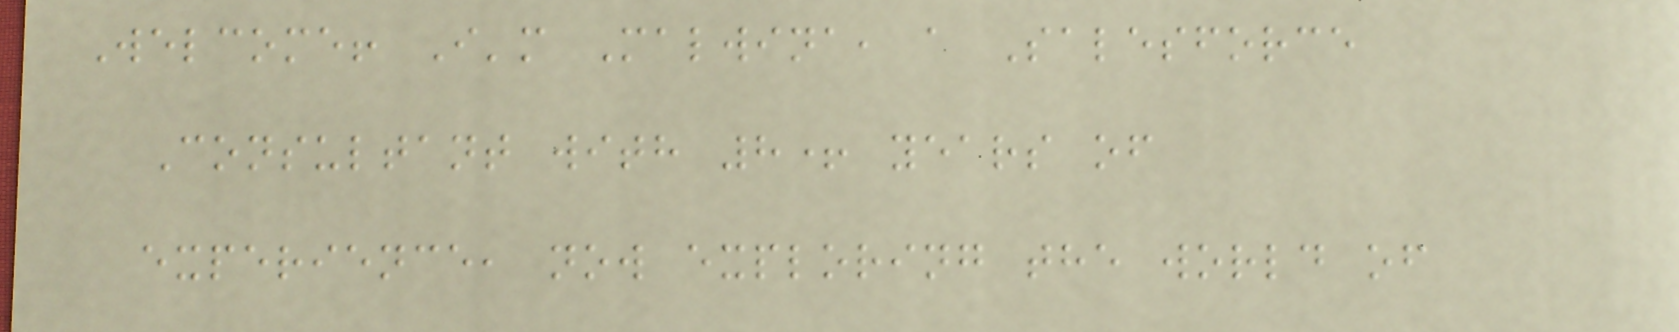Welcome! I'm Malwina, a Salesforce
Consultant with 8+ years of
experience, now exploring the world of
